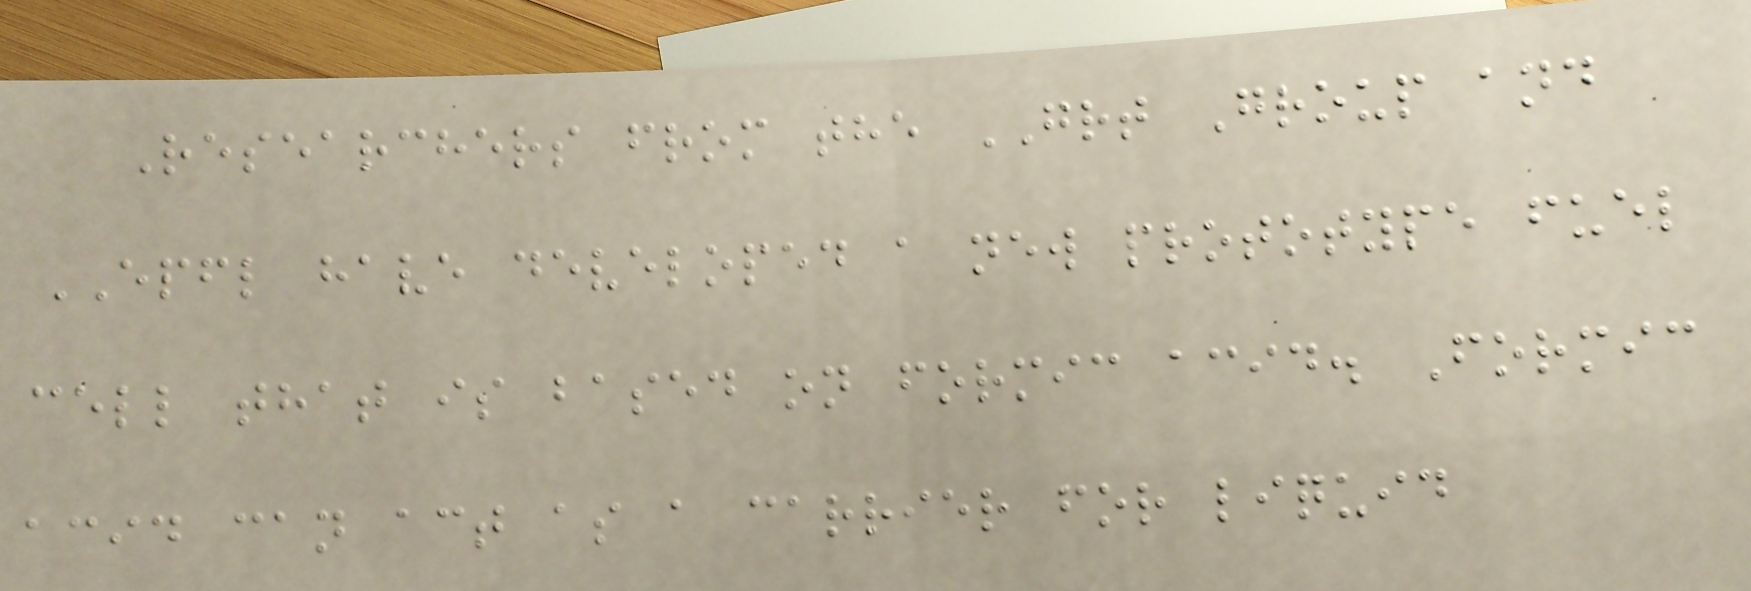Researchers from the GRT Group and
EPFL have developed a new prototype fuel
cell that is based on formic acid. Formic
acid can act as a carrier for liquid
